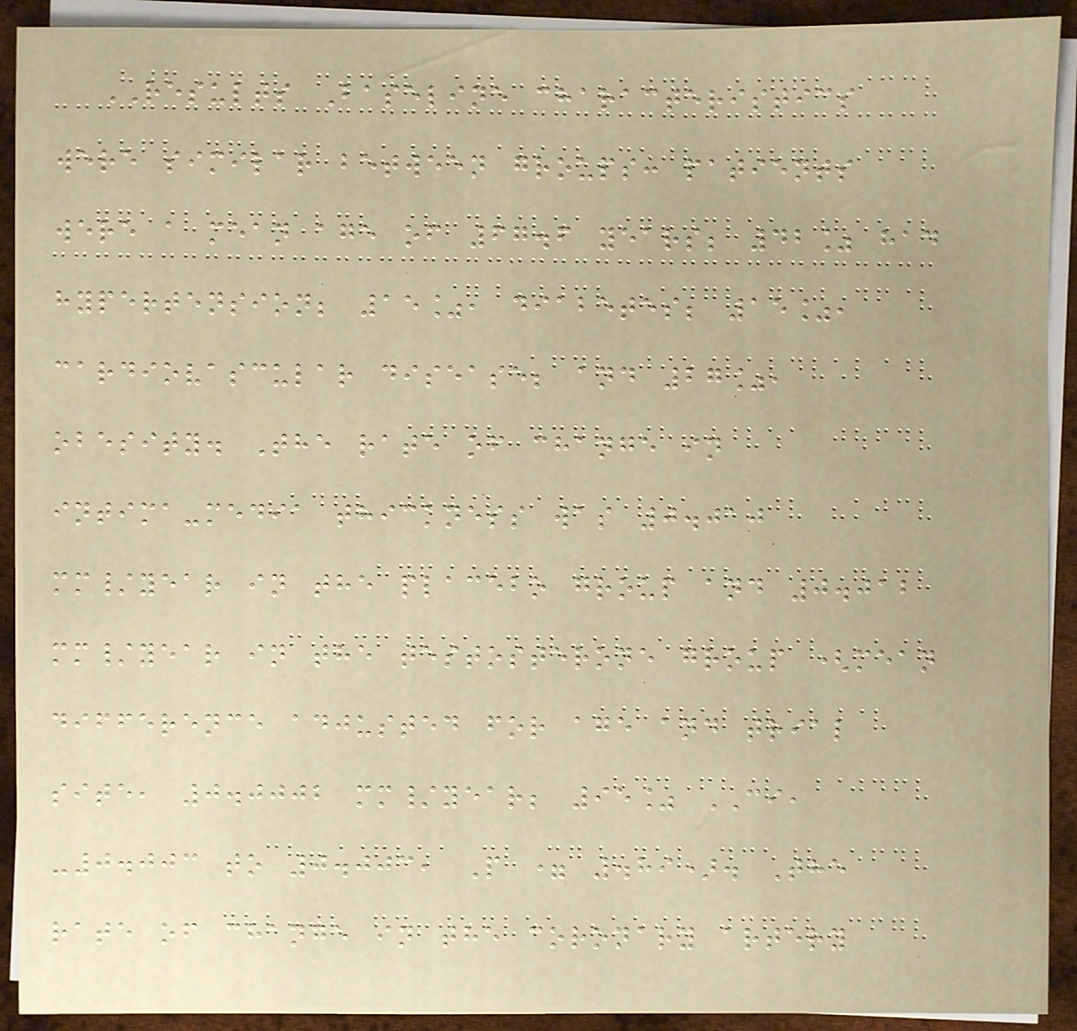RESULTS Baseline characteristics
were similar between groups: patients
were a mean age of 67.6 years; 42% had
hypertension; 15%, diabetes; 15%,
cardiovascular disease; and 27%,
obesity. The rate of change in
intima-media thickness was 0.010
mm/year in the placebo group and 0.012
mm/year in the testosterone group (mean
difference adjusted for age and trial
site, 0.0002 mm/year; 95% CI,
-0.003 to 0.003, P = .89). The
rate of change in the coronary artery
